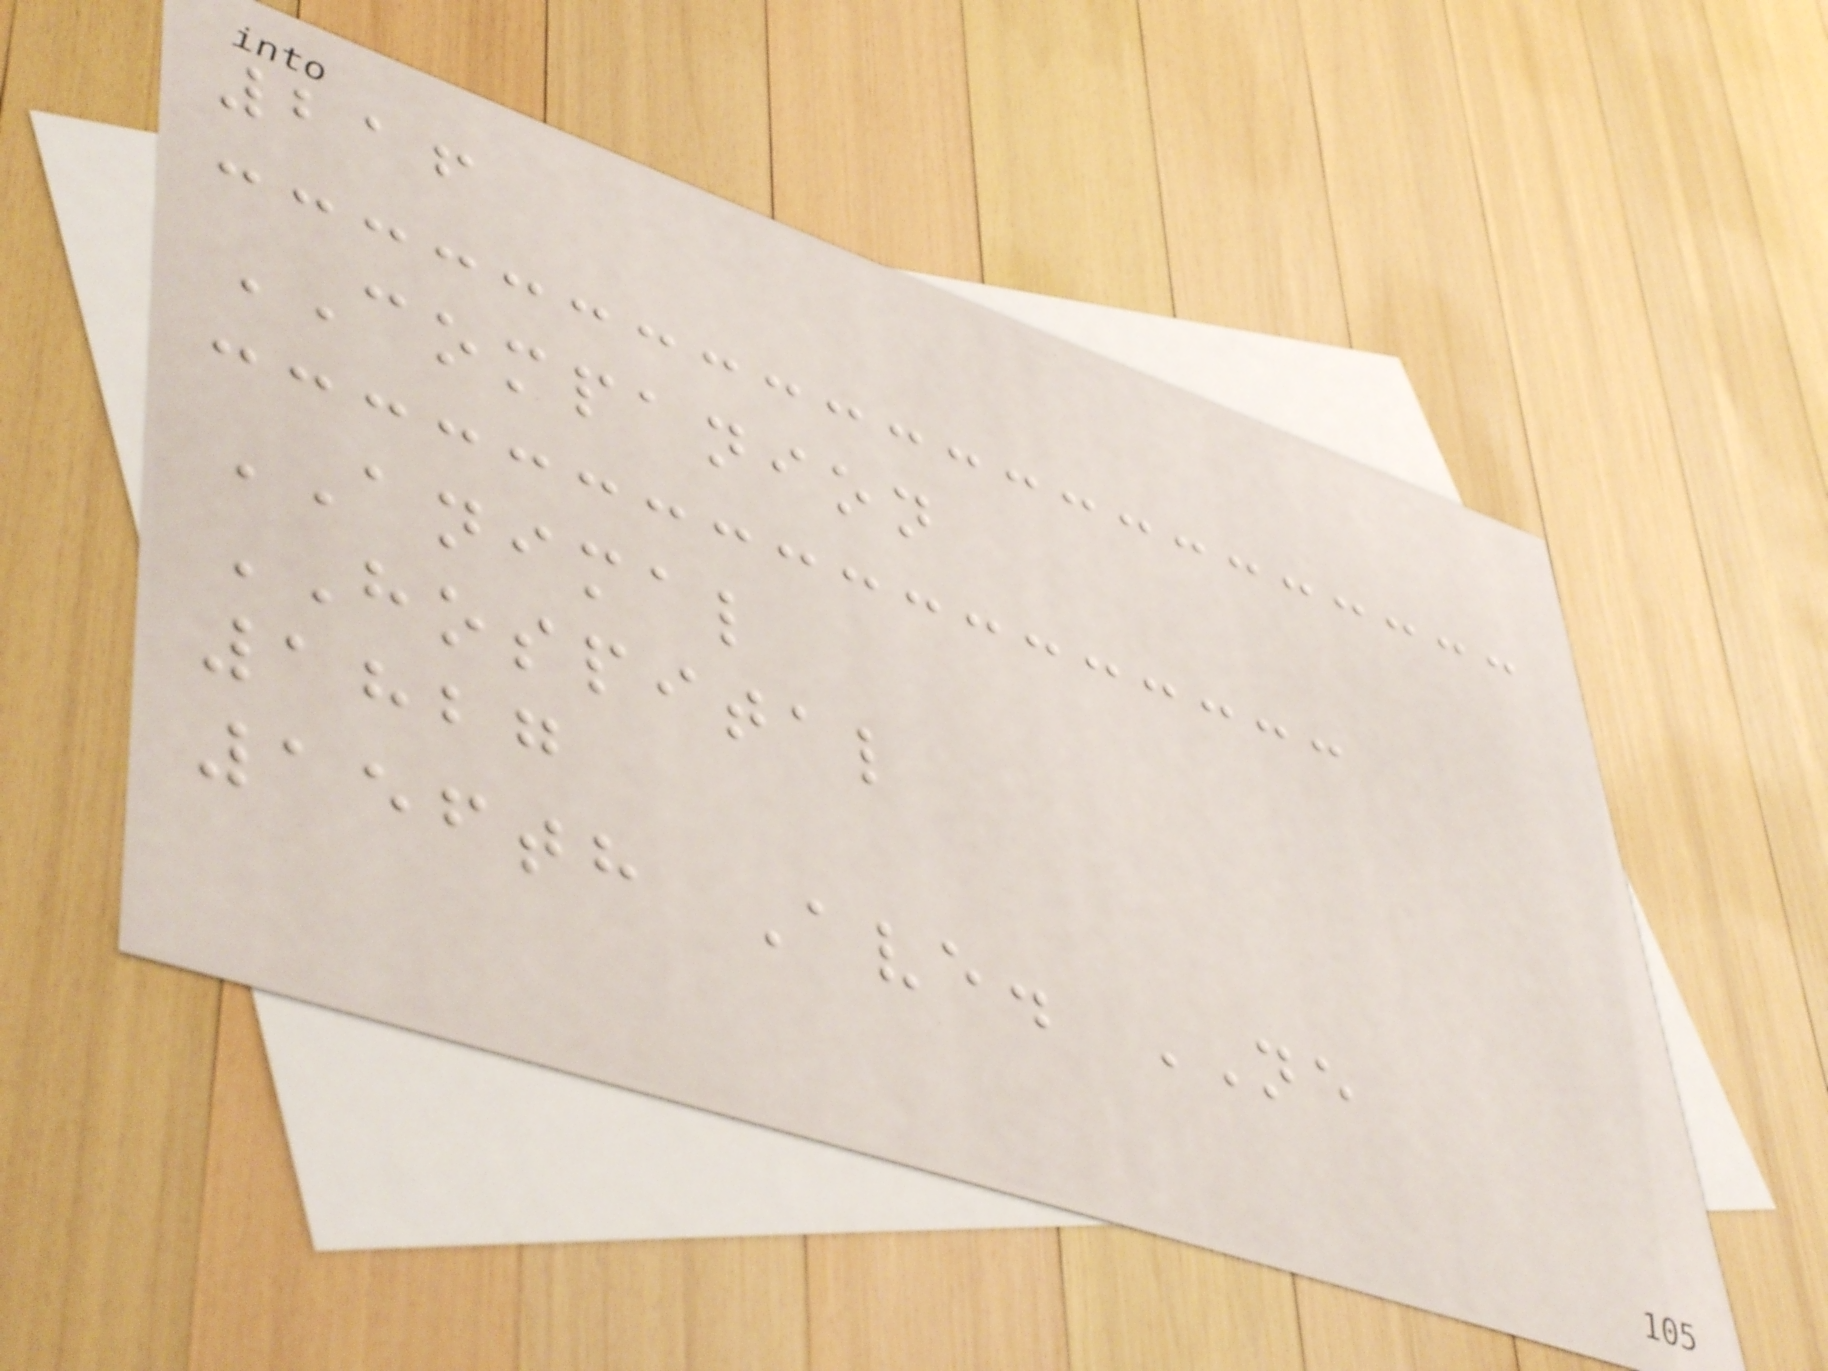216
COMPANION
ANIMAL
HOSPITAL
1827
156th Ave. NE
